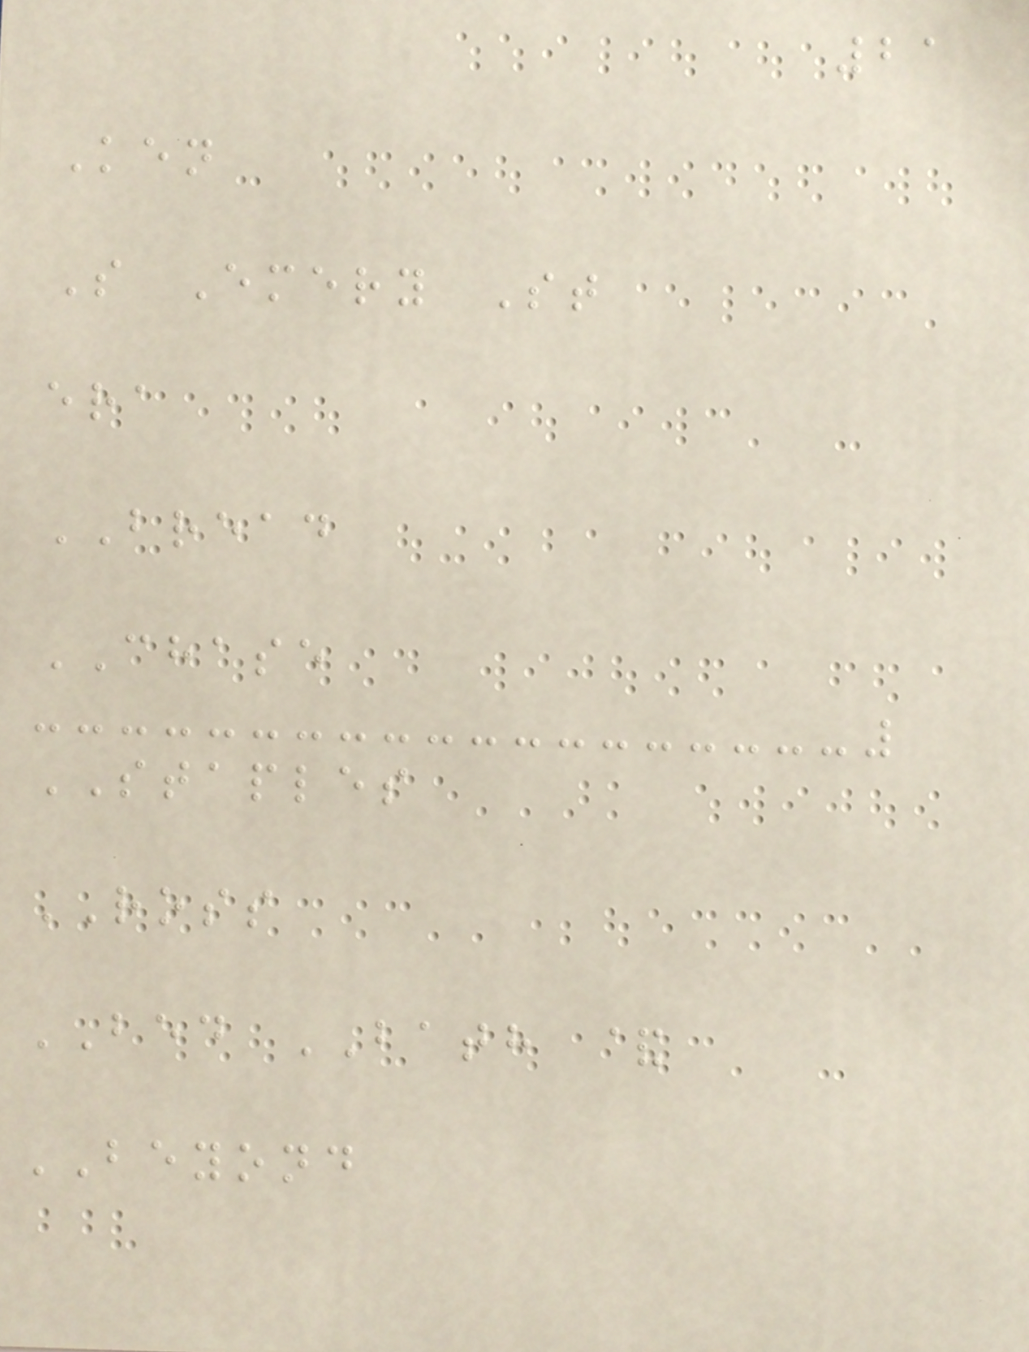21
Ken
S Emery St
era
BREAD
CHASE
STAPLES
ROSS
BED BATH &
BEYOND
